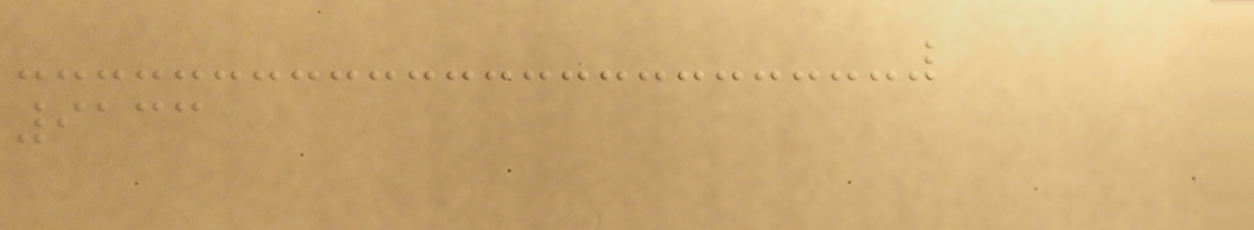9133
